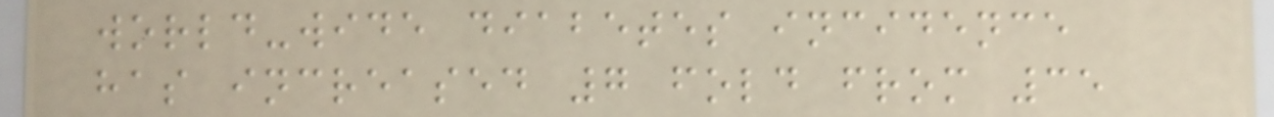world-wide diabetes incidence
has increased 7 fold from 35
